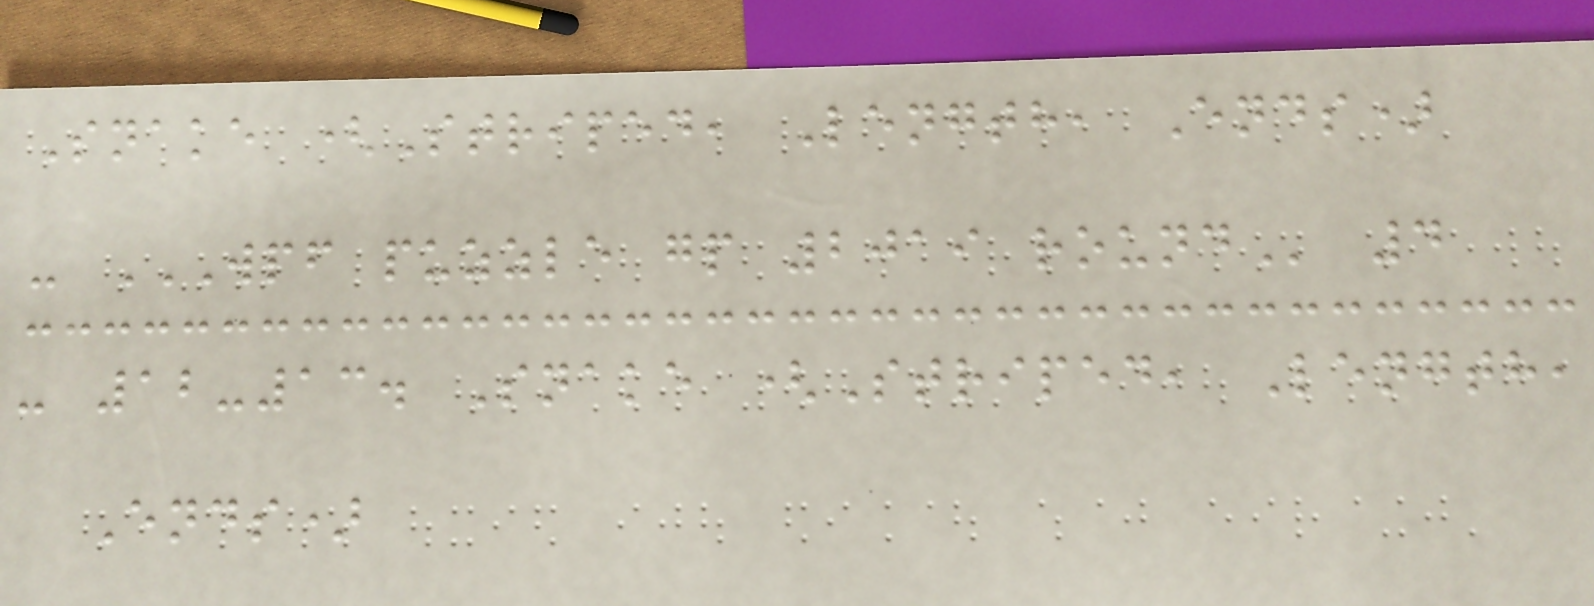Snake (Striped, Length, Ends)
- WPF PUZZLE GP 2019 ROUND 4
- 12-13. Snake (Striped, Length,
Ends)
